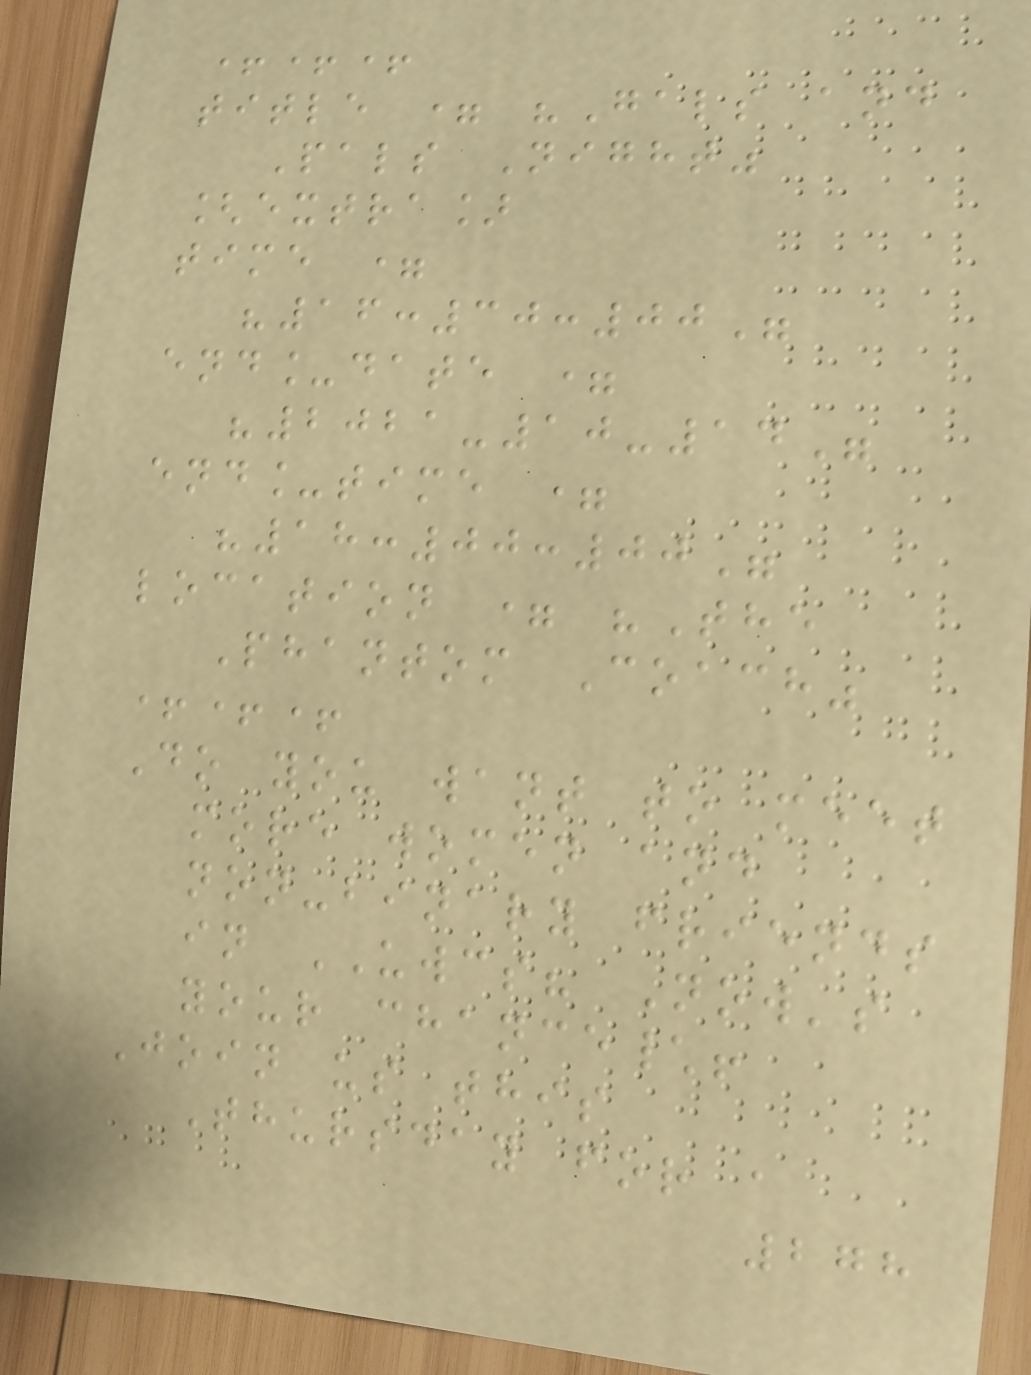+++
title = "Gals and
Pals Night"
[extra]
time =
"16:30:00"
end_date =
"2021-10-14"
end_time =
"18:00:00"
location = "The
Phantom Coach"
+++
Do you want to meet
more women and
non-binary friends
in UWCS? Now's
your chance\!
Join us this
Thursday for a
278
